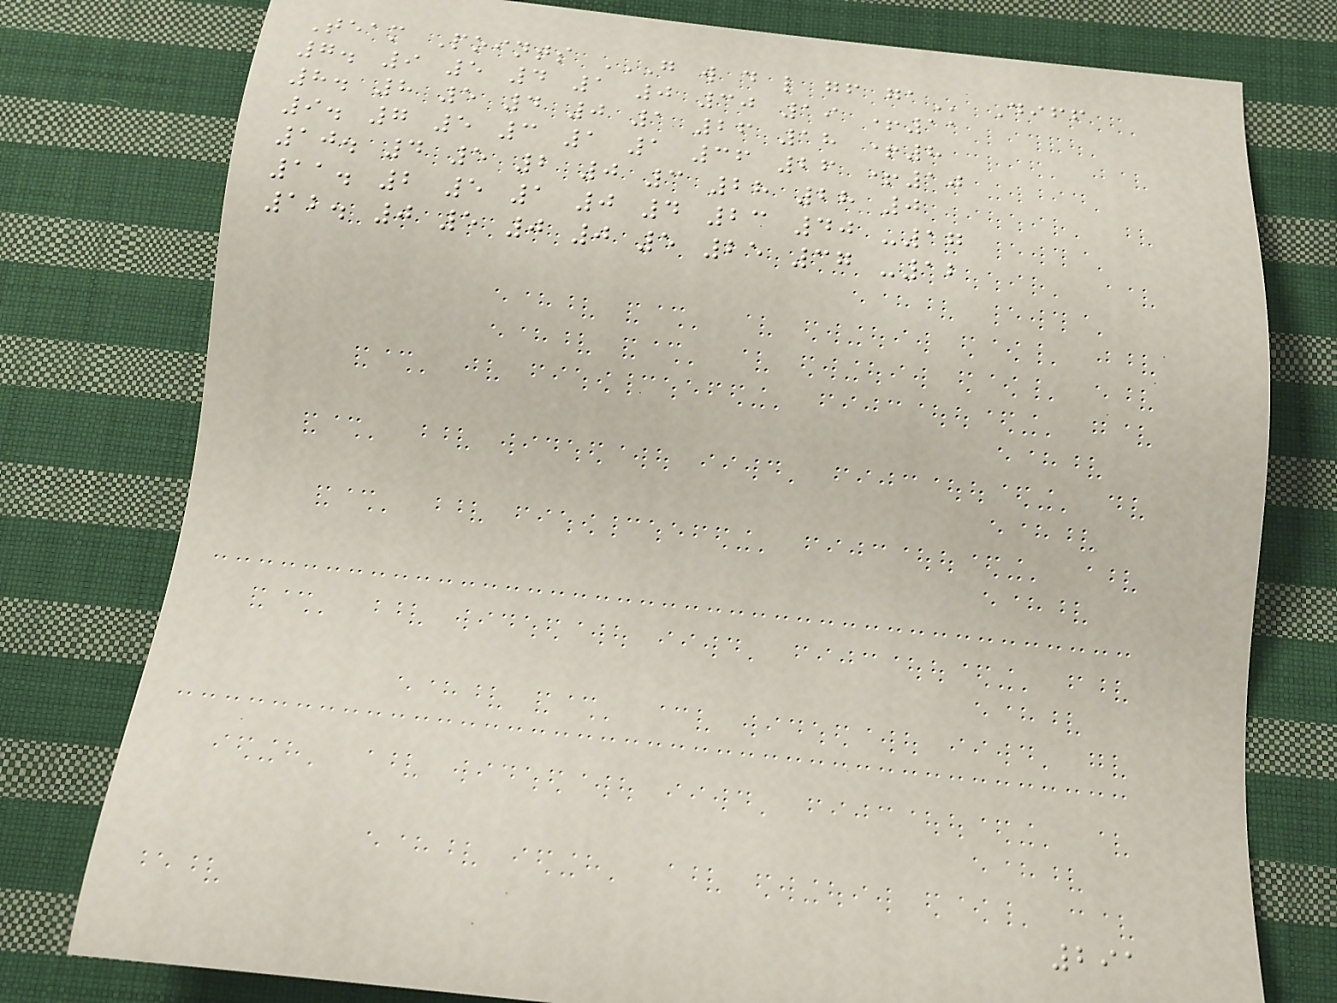Team Points G W D L GF GA Diff
7. 9 5 4 1 0 30 19 +11
8. 8 5 4 0 1 26 18 +8
9. 7 5 3 1 1 36 26 +10
10. 4 5 2 0 3 28 28 0
11. 2 5 1 0 4 23 40 -17
12. 0 5 0 0 5 25 37 -12
291
